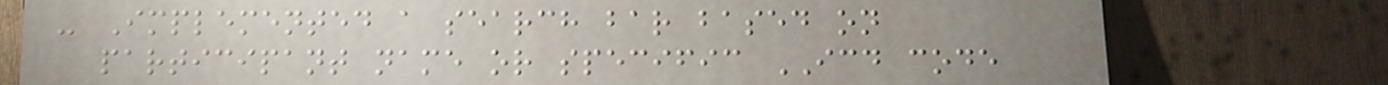- Implemented a search bar based on
participant name or specific ICD code
